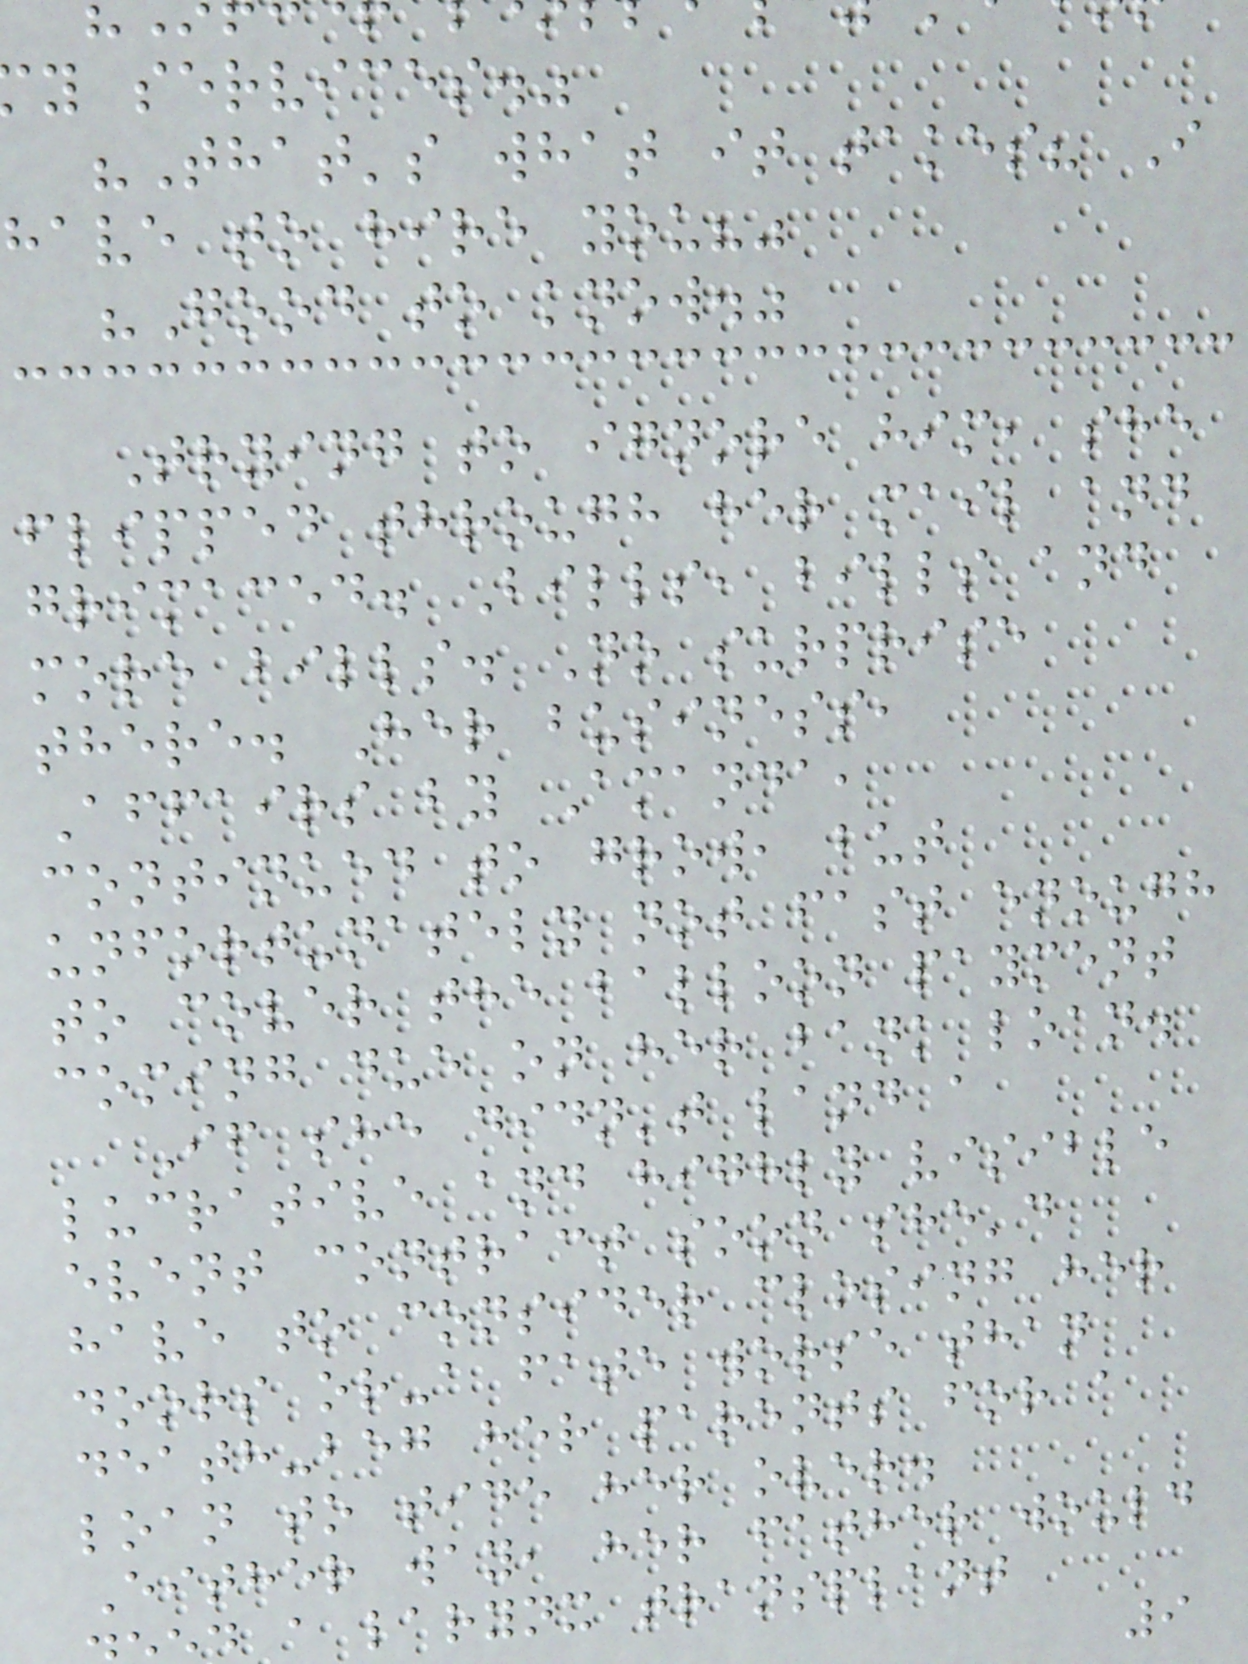y services."
"That's what it takes? I
have to hire you?"
"Good to know."
Trying to ignore him, she
flipped through her mail and
grimaced. Bills, bills and
more bills. No surprise
there. Her business,
Affairs by Amanda,
continued to grow, but
unfortunately not fast enough
to cover the balloon payment
coming due on her bank loan.
If she didn't land a
lucrative and highly visible
event contract soon she'd
have to consider closing her
doors or-a fate worse than
death-beg her parents for a
loan to tide her over.
Either way, her father would
a larynx transplant
9
